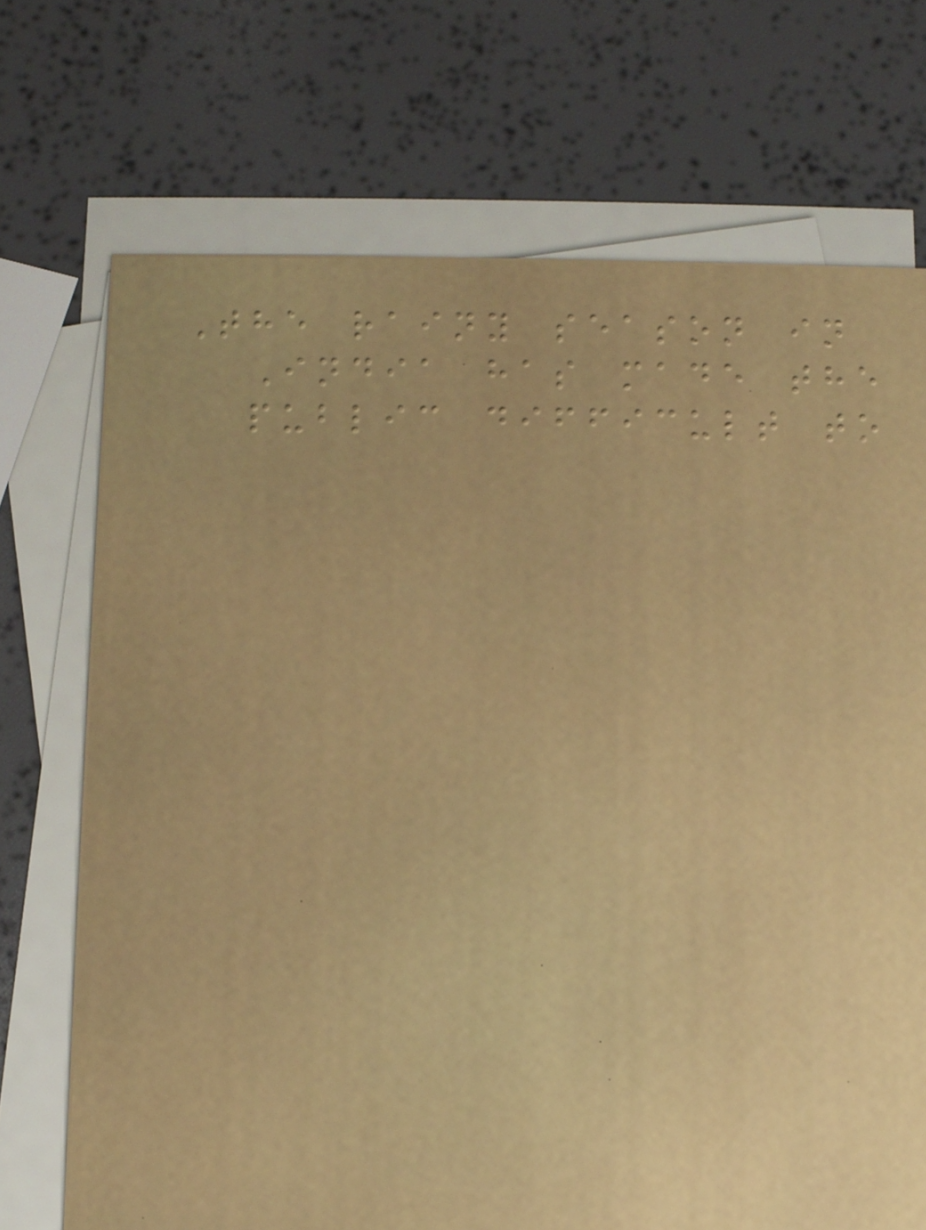The rainy season in
India has made the
public difficult to
